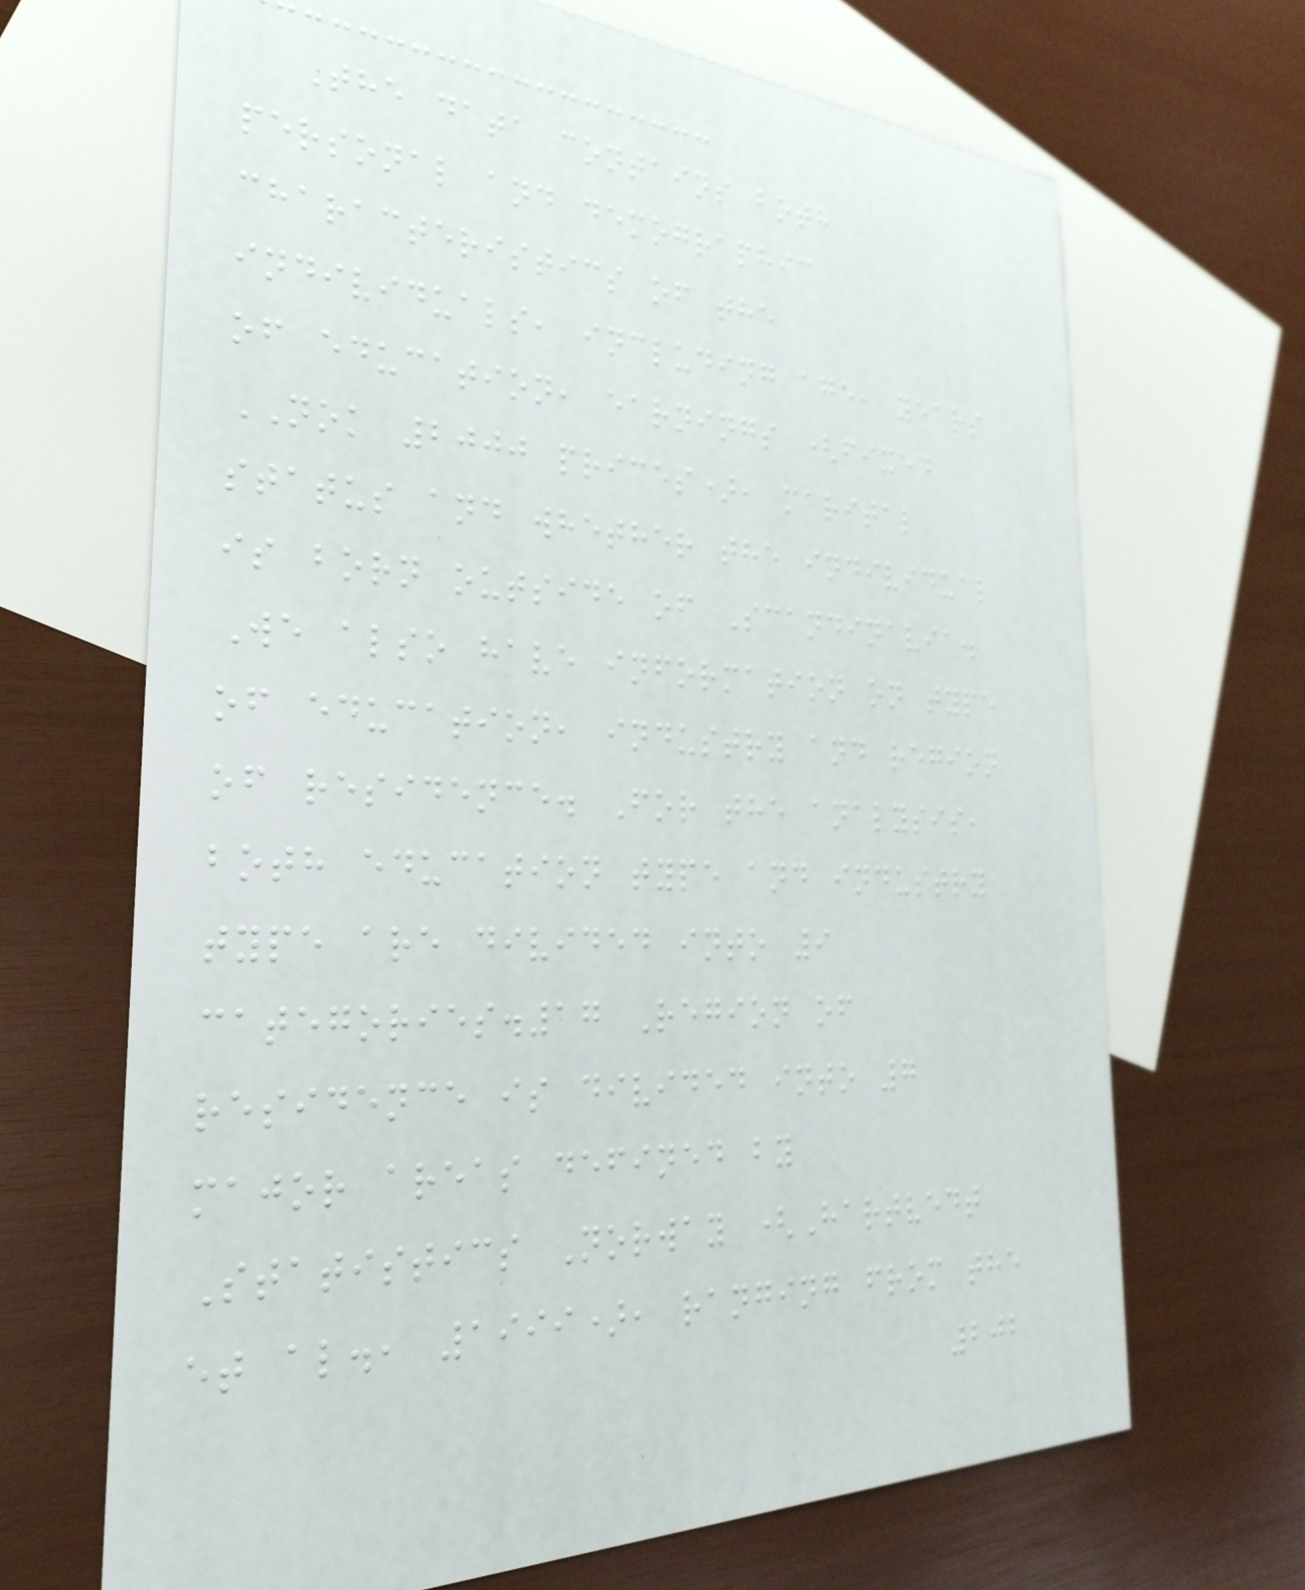The data contains both
personal and demographic
characteristics of the
individuals, including age, years
of education, earnings (fixed
NOK 2000 prices), marital
status and whether the individual
is born outside of Scandinavia.
We also have information on type
of education, industry and region
of residence. For the analysis,
both education type and industry
type are divided into 9
categories.17 Region of
residence is divided into 7
major areas defined by
Statistics Norway (Hartvedt
et al., 1999), ranging from the
202
